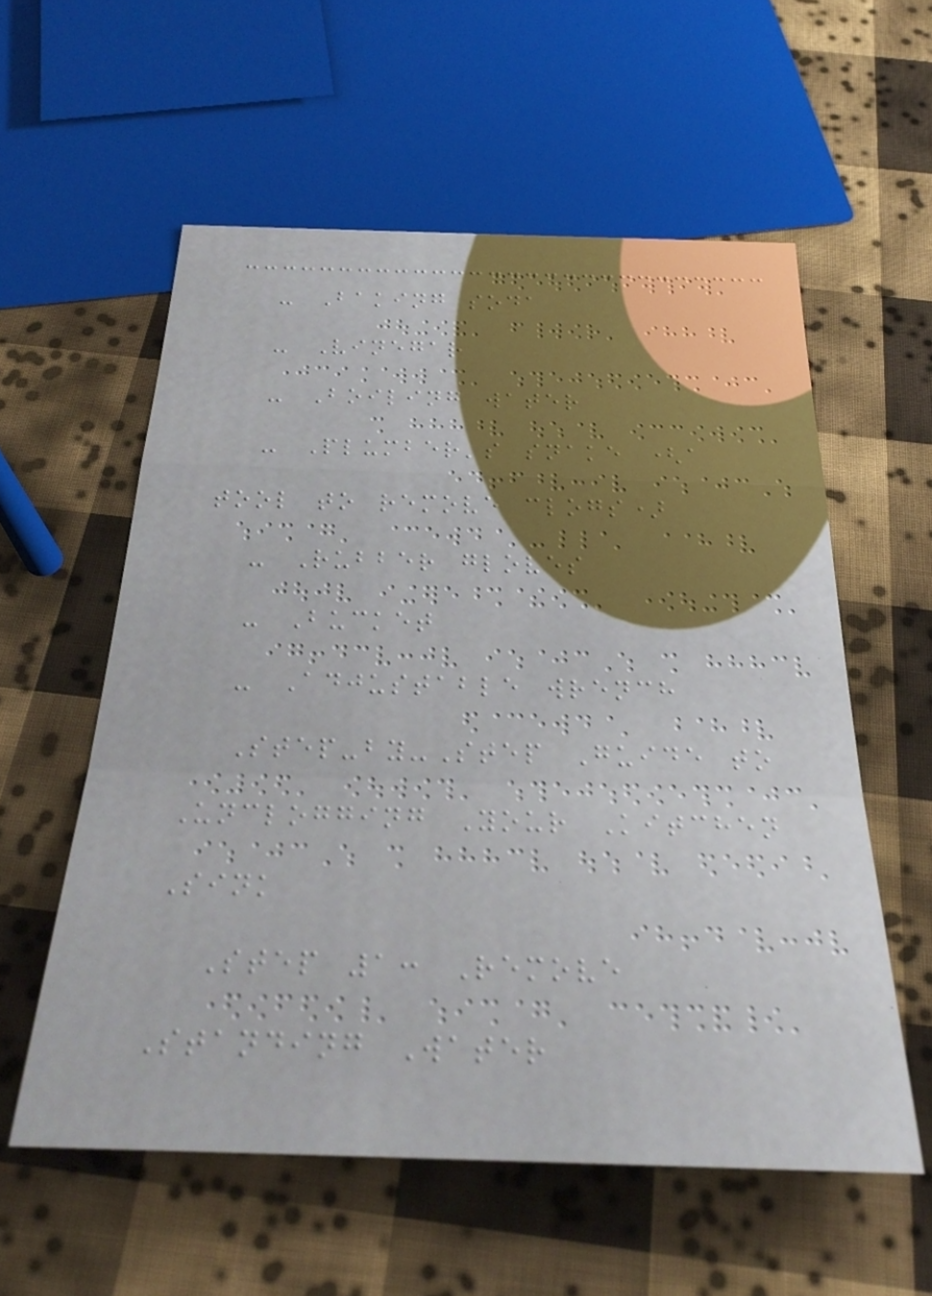- Baking soda
- Vinegar
- Boiling water
- Plumber's snake (a
tool to remove clogs)
- Rubber gloves
- Bucket
- Adjustable wrench
Step-by-Step Guide to
Unclogging Your Kitchen
Sink
Step 1: Remove
Standing Water
